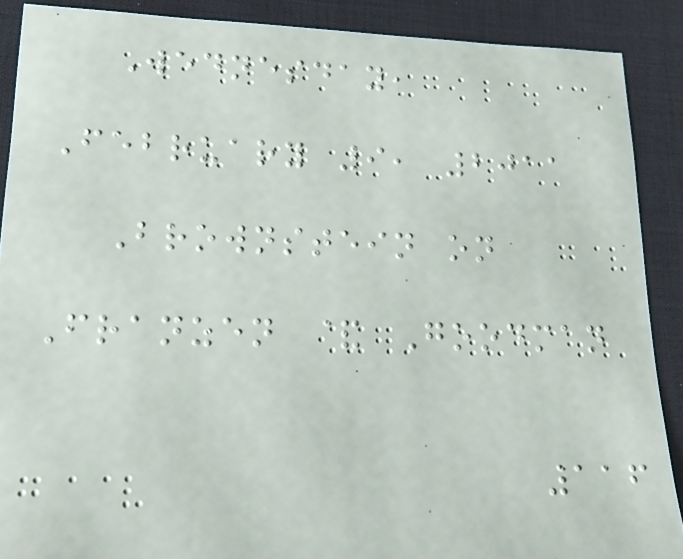Wednesday,
February 9, 2011
Brownstein on
Franzen & Goodman
116
